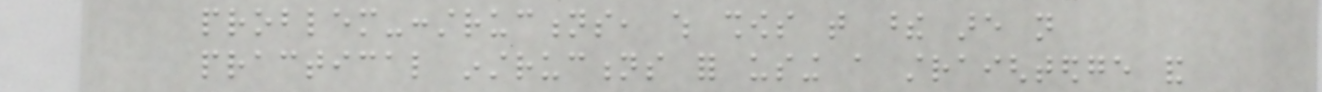problem-constructions, which shows that these are not
practical instructions for using a straightedge and
